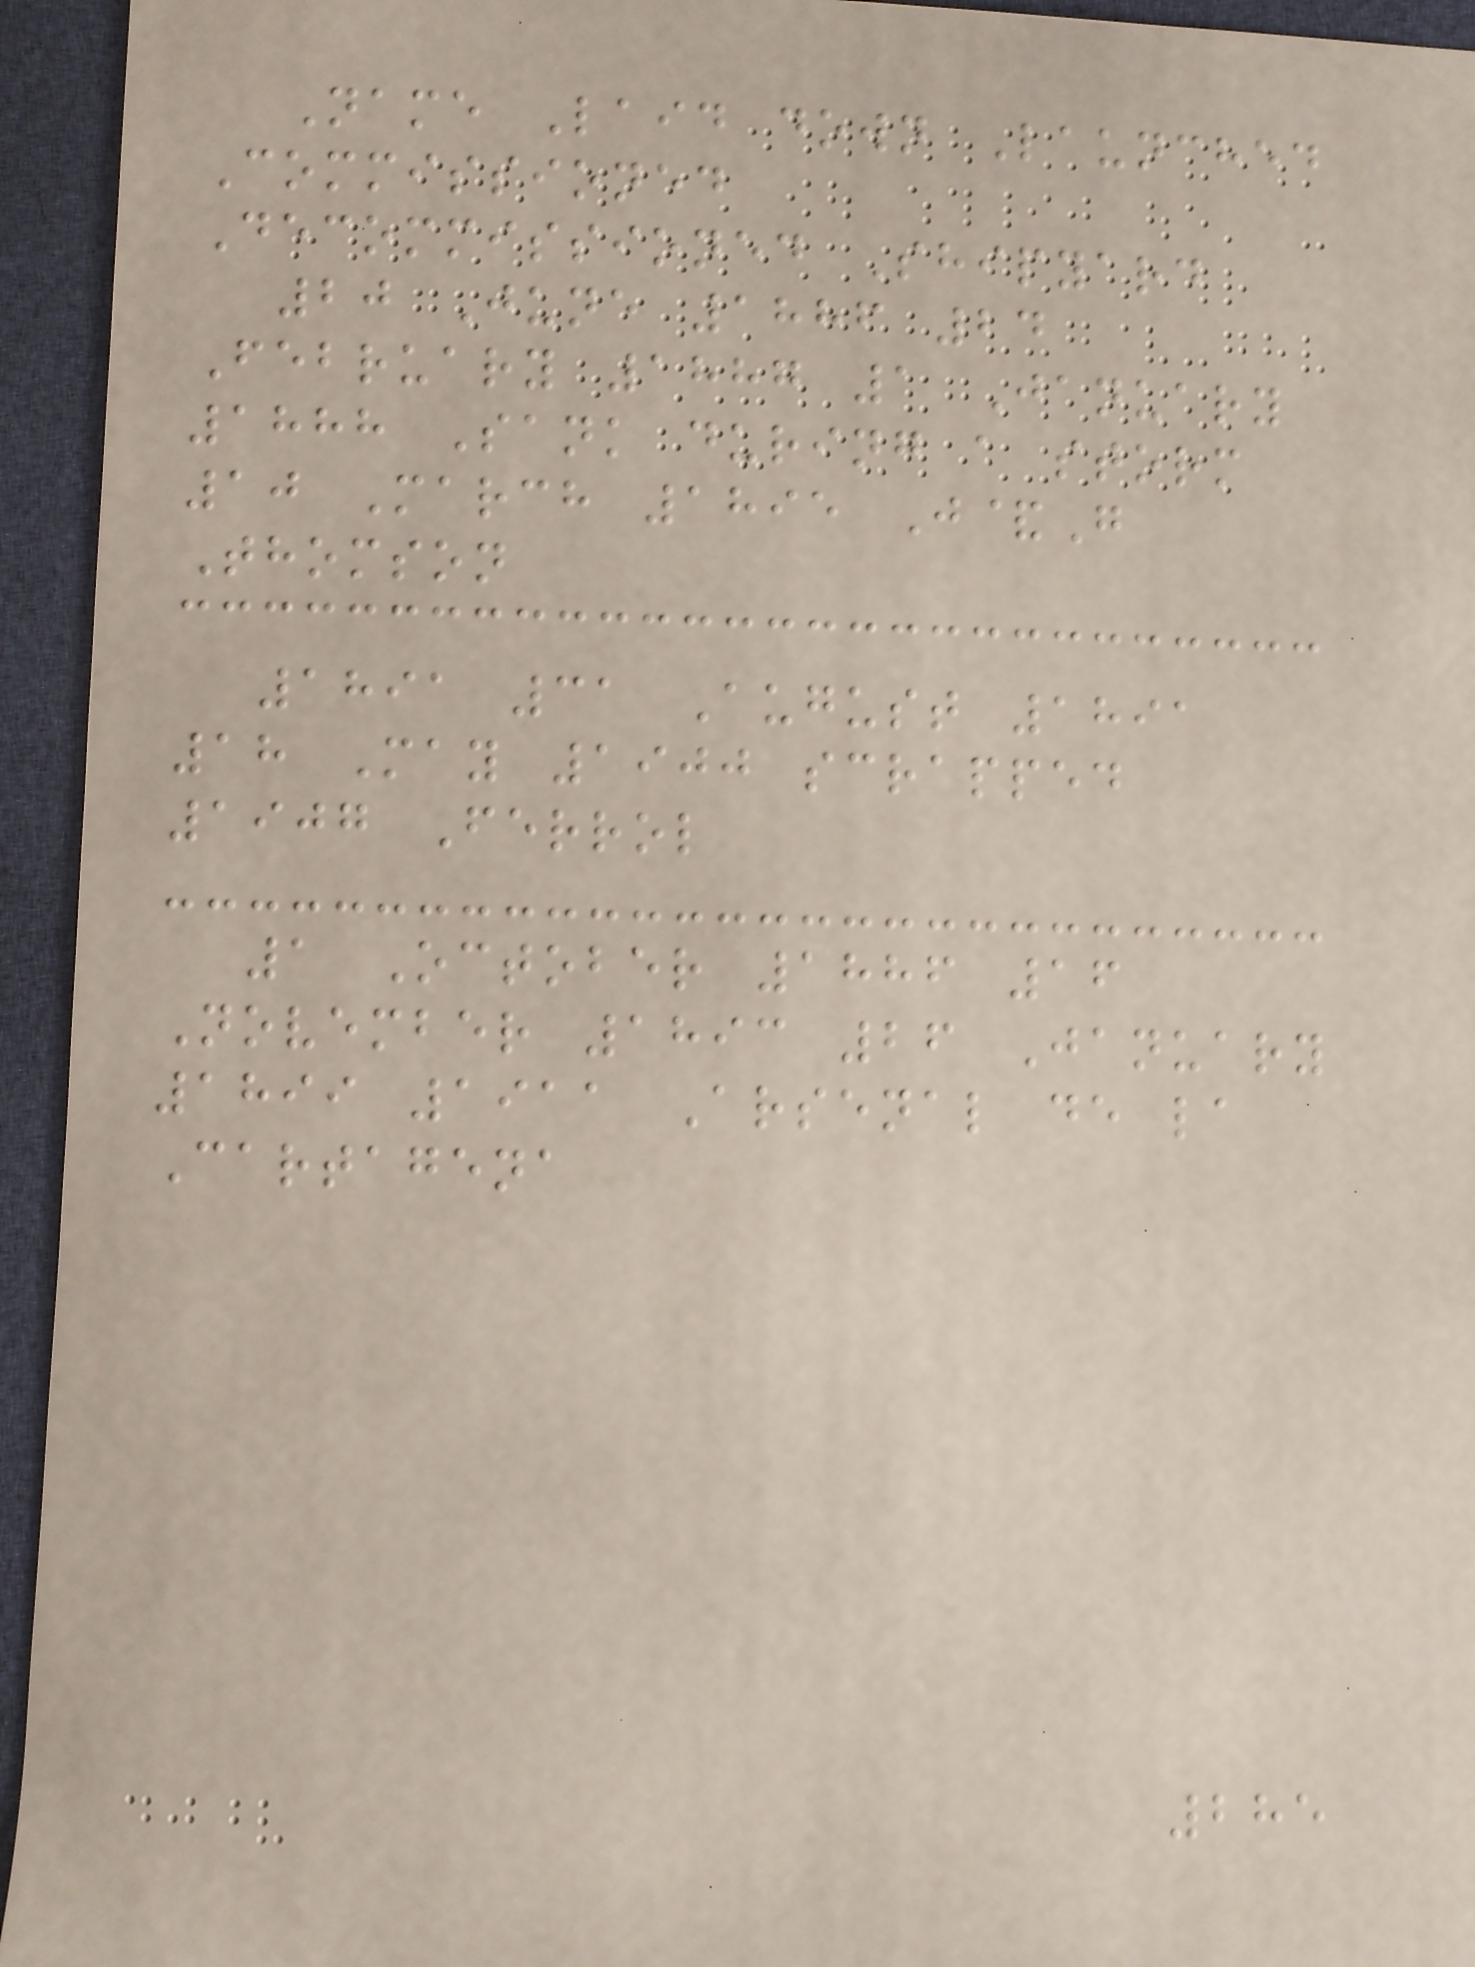Name Laid down Launched
Commissioned
Decommissioned Shipyard
20 June 1886 24
February 1887 1 January
1888 Sank during a storm
10 March 1895 J&G
Thomson
1891 31 August 1891
18 May 1900 scrapped
1907 Ferrol
1 October 1886 16
November 1893 26 January
1899 1911 Arsenal de la
Cartagena
285
